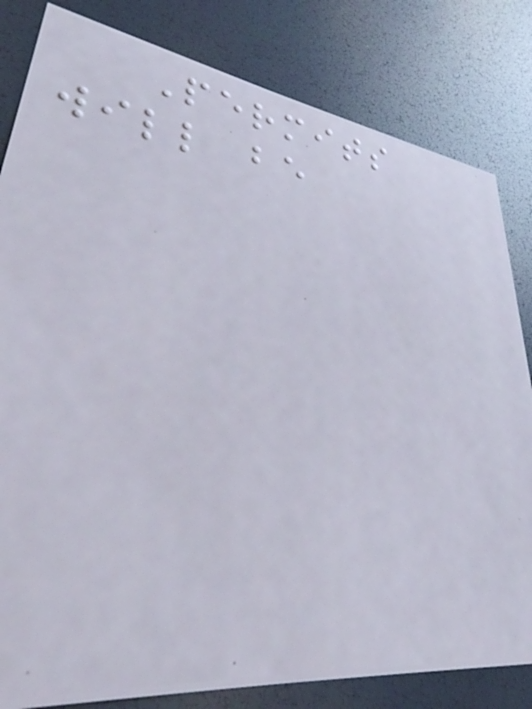Permits
will be
